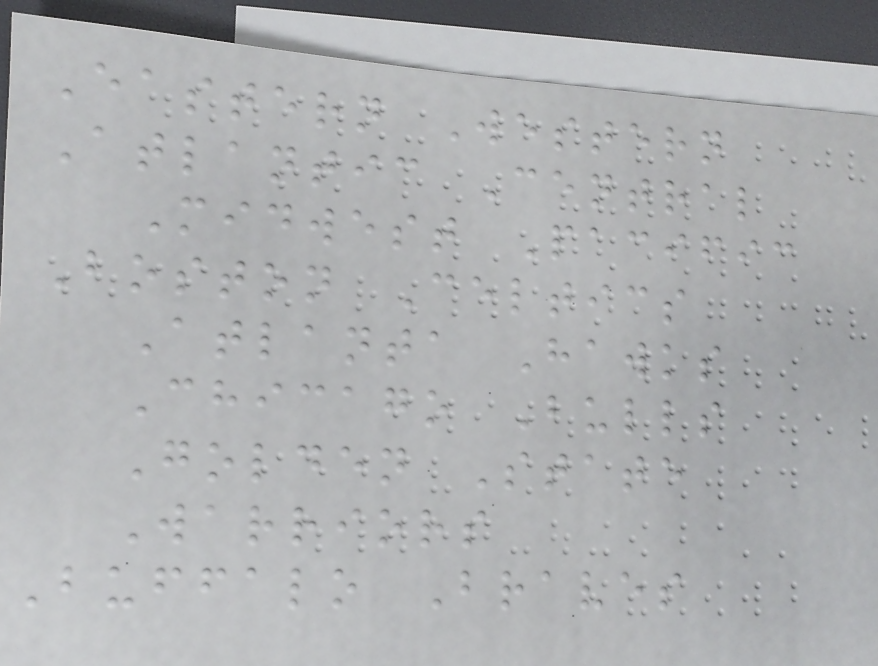Eastern Western
Atlantic Central
Midwest Pacific
Boston Celtics
Atlanta Hawks
Chicago Bulls
Golden State
Warriors
Buffalo Braves
